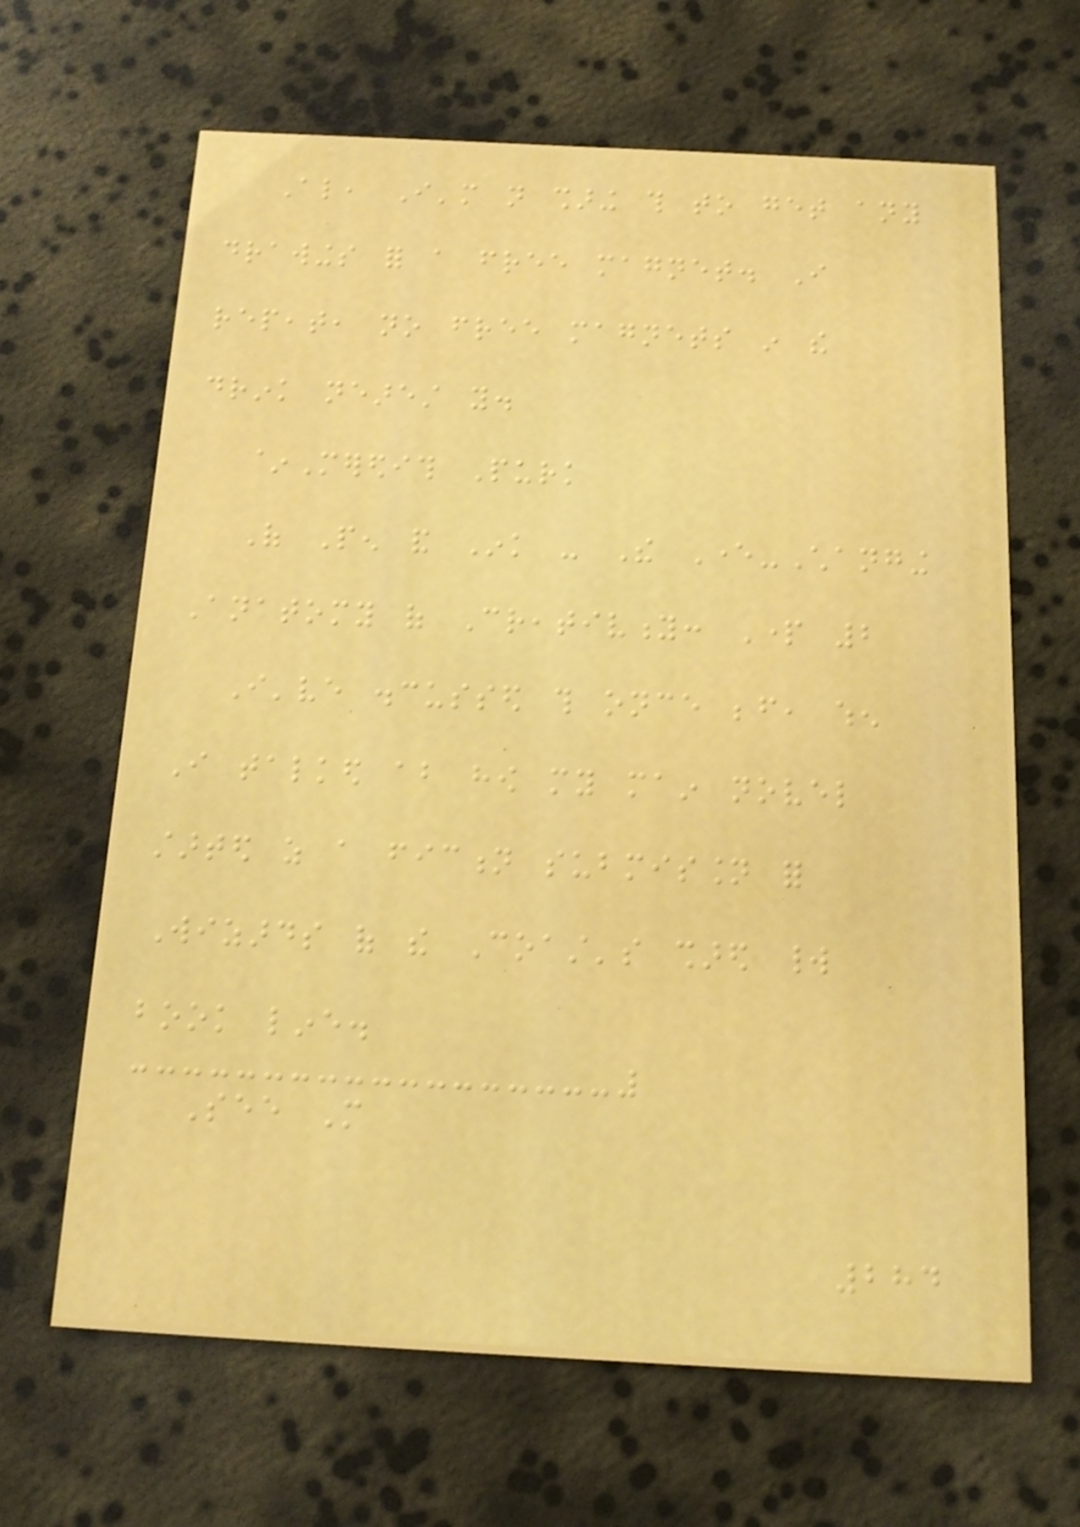Also, I'm not sharing this to get any
drawings for a free magnet. I
repeat, no free magnets in the
drink nearest you.
~Meredith Purk
Of Pen and Ink - The Ever-Changing
Anatomy of Creativity: Part 2
I've discussed this once before, when
I talked about how my main novel
started as a fiction submission for
Wizards of the Coast's shared world
book line.
See More
284
